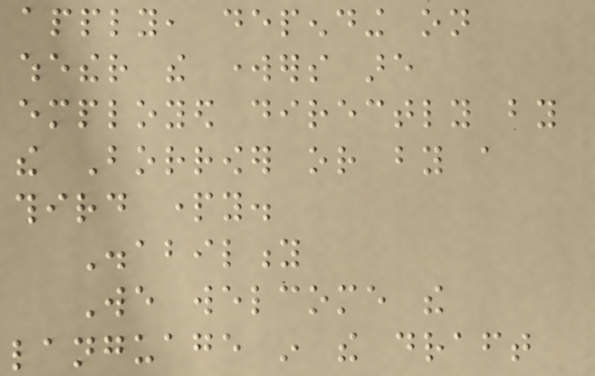apply, depending on
whether the workers are
employed directly by
the Borrower or by a
third party.
Disability
We welcome the
language in the draft
